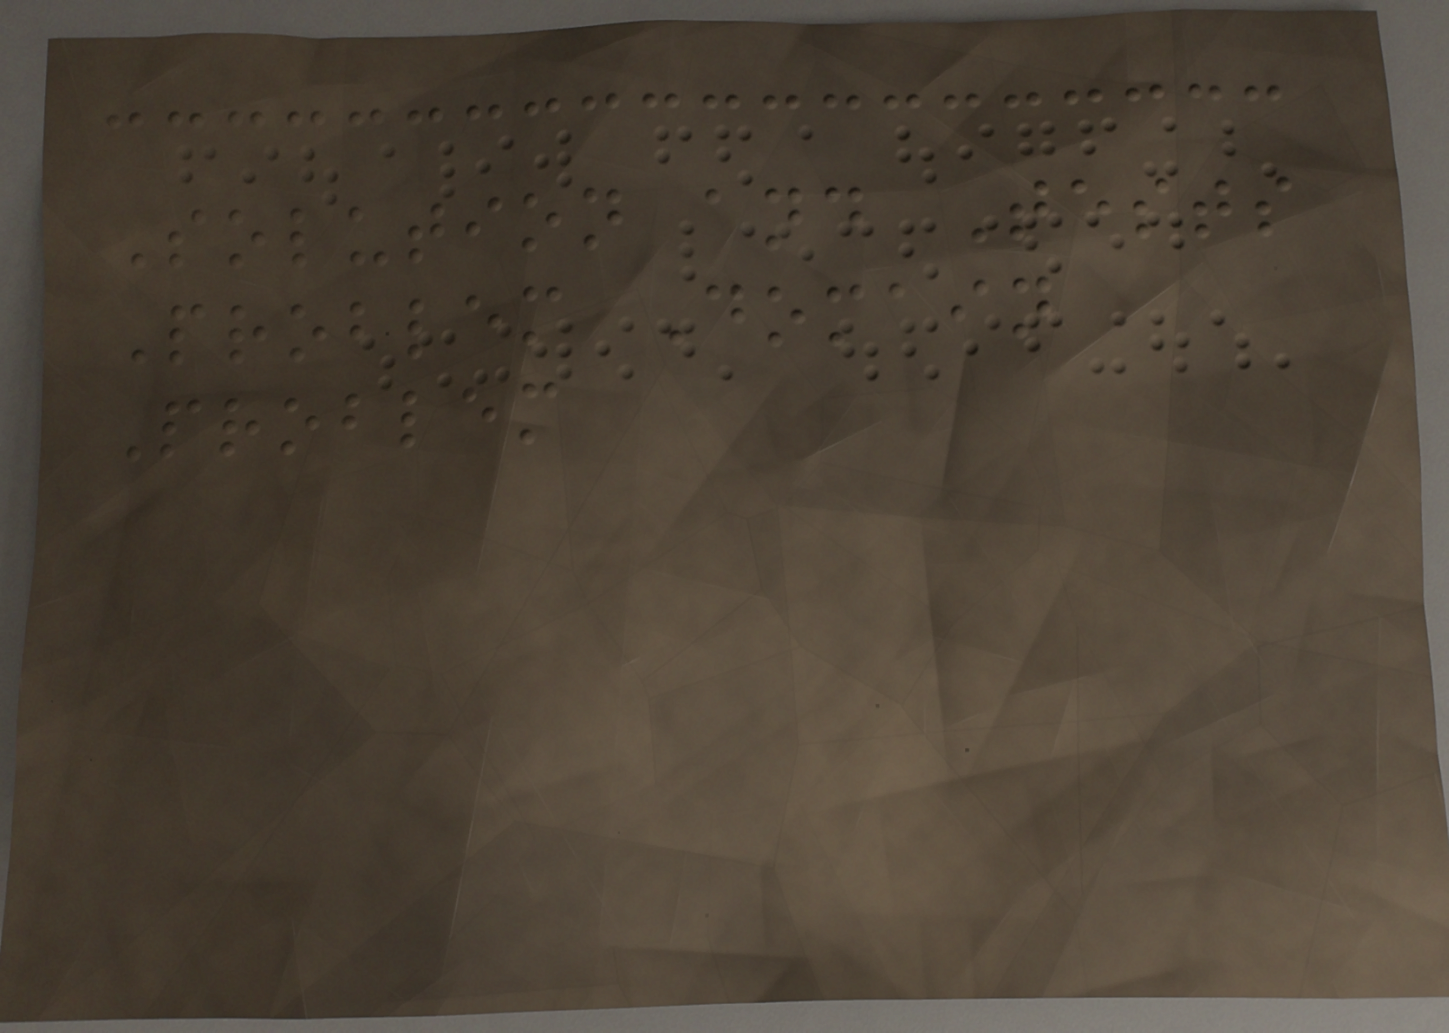Solution and Tests
Problem Domain
Problem
